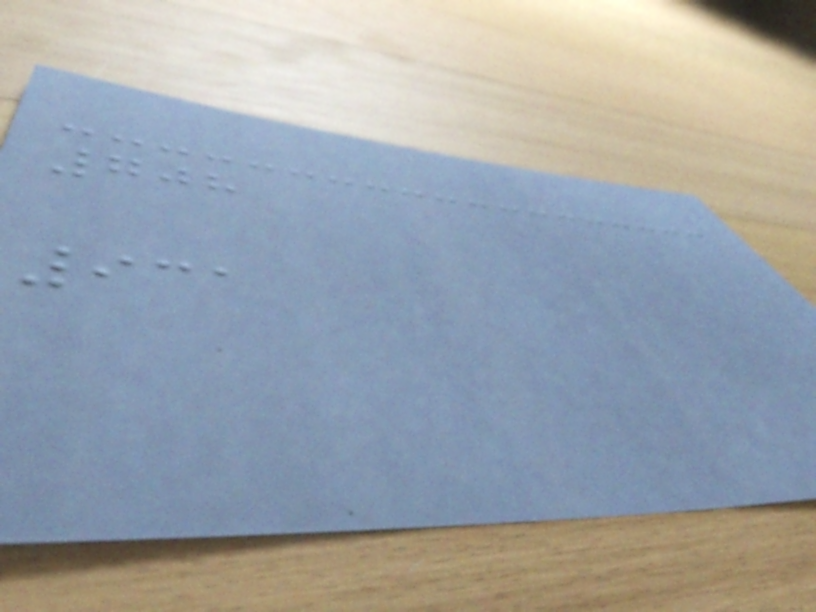708
931
